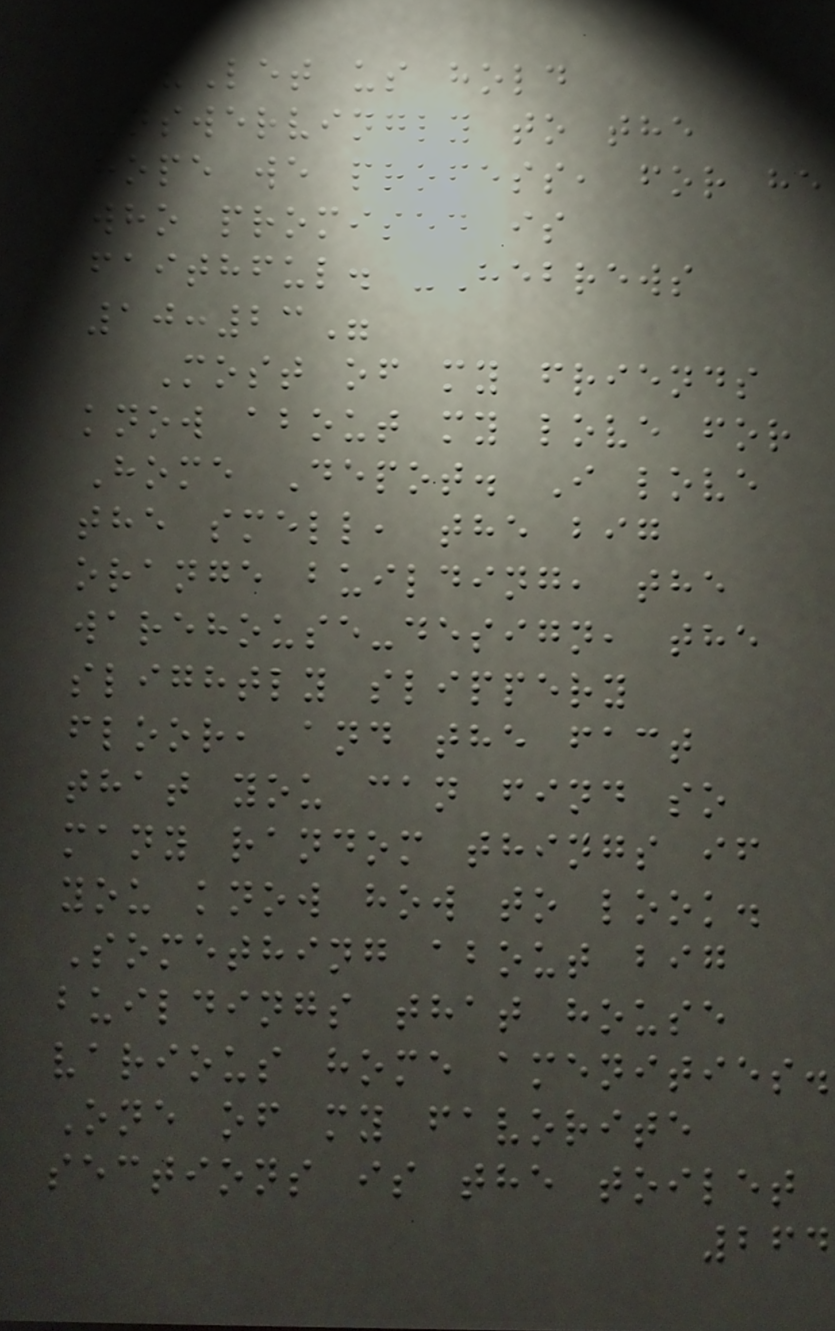"Let us hold
unswervingly to the
hope we profess, for he
who promised is
faithful. -Hebrews
10:23"
Most of my friends
know about my love for
Home Depot. I love
the smell, the big
orange building, the
warehouse-design, the
slightly slippery
floor, and the fact
that you can find so
many random things if
you know how to look.
Something about big
buildings that house
various home amenities.
One of my favorite
sections is the toilet
264
